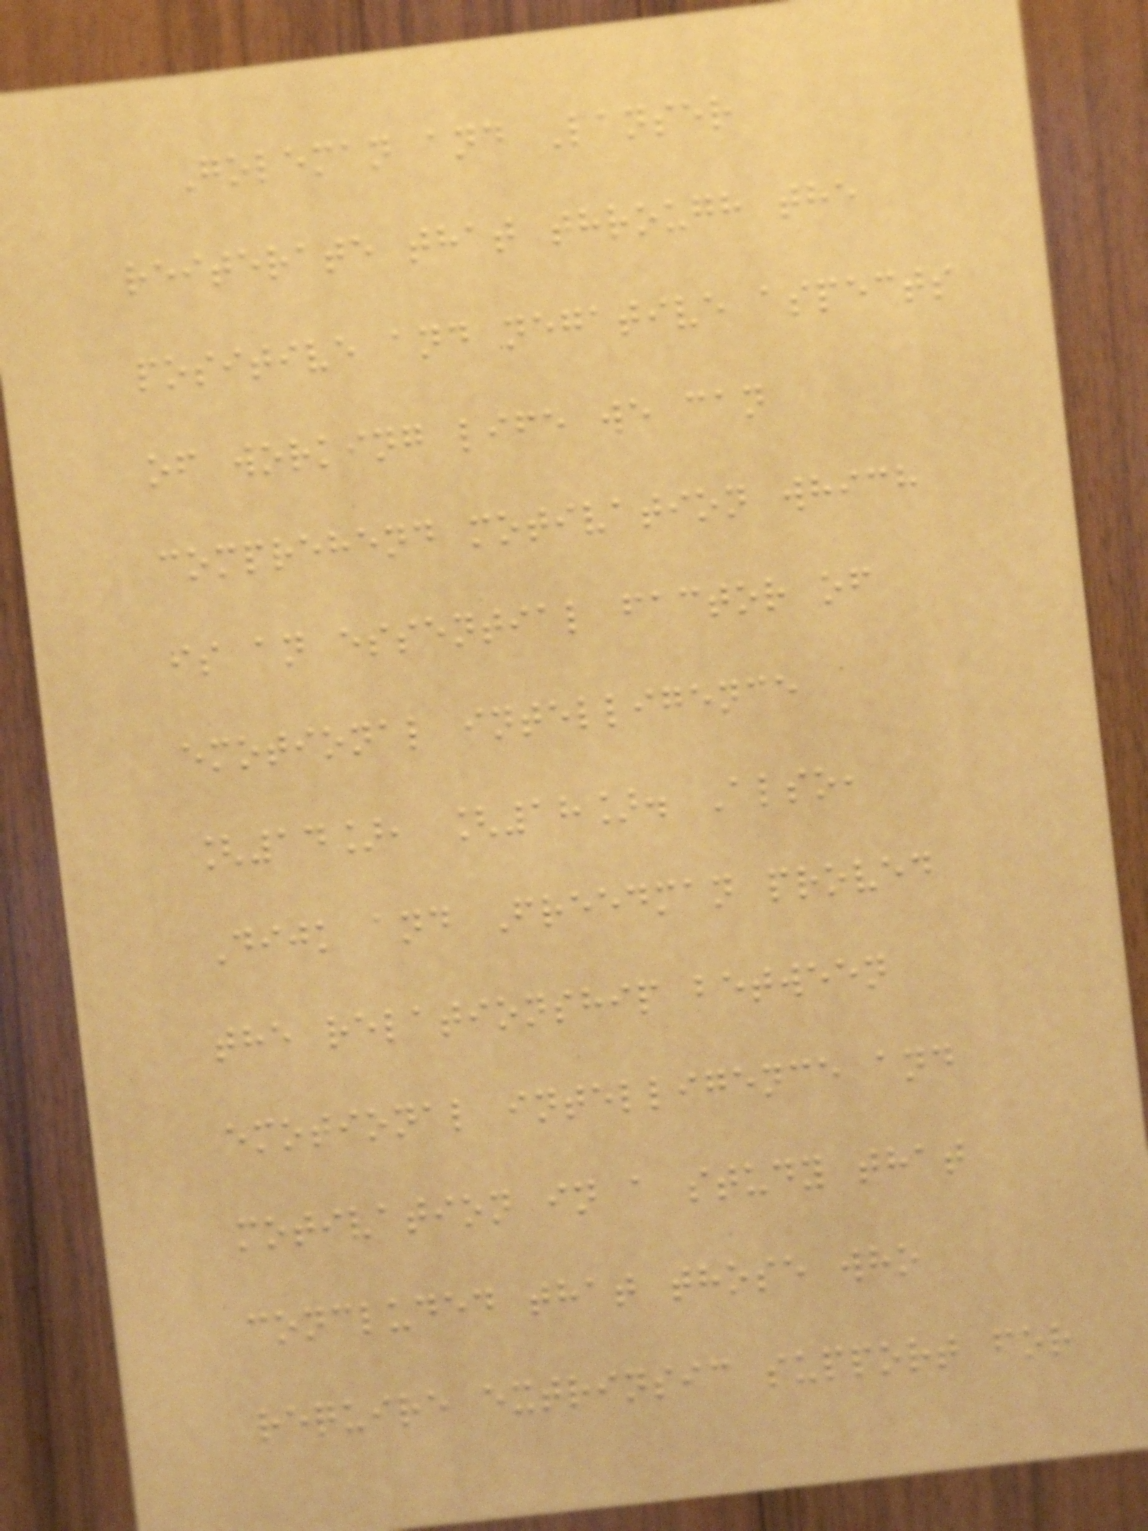Goleman and Lanser
reiterate that through the
positive and negative aspects
of working life we can
comprehend motivation which
is an essential factor of
emotional intelligence
[14], [18]. Also,
Dijk and Freedman proved
the relationship between
emotional intelligence and
motivation in a study that
concluded that those who
require extrinsic support for
